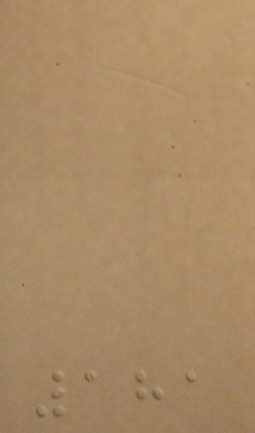181
